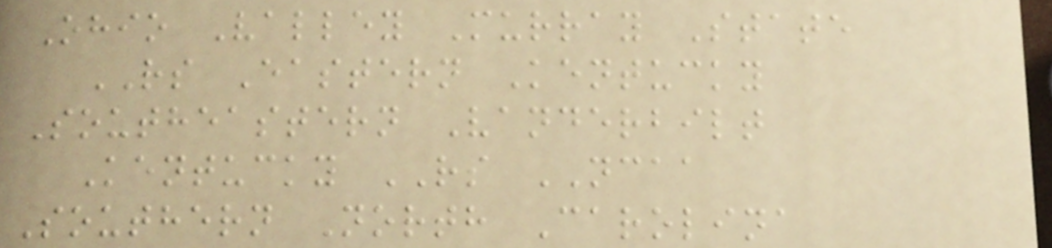Ohio Valley Murray State
RS Eastern Kentucky
Southeastern Vanderbilt
Kentucky RS NCAA
Southern North Carolina
